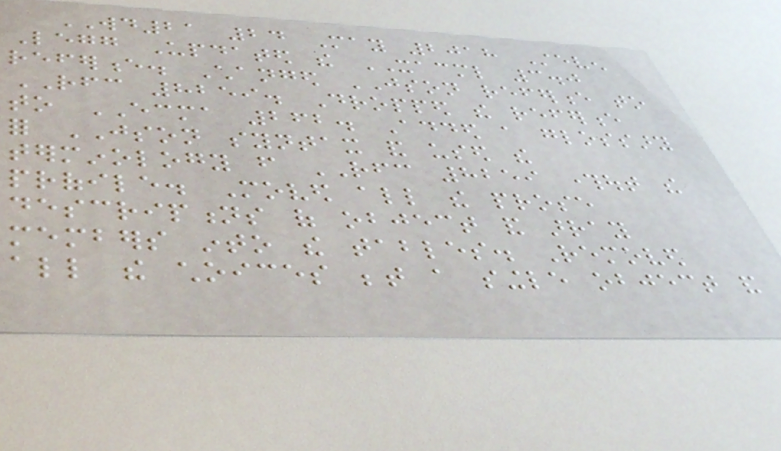WD21 24 May 2018 Steven
Legg Updated the XACML 3.0
reference. Changed JSON reference to
RFC 8259. Dropped the reference
to ECMA 262. Added a glossary
for JSON syntax and used the
terminology from RFC 8259 throughout the
profile. Moved all the prose
descriptions of object and array
members into the tables. Removed
all the choices between a single object and
